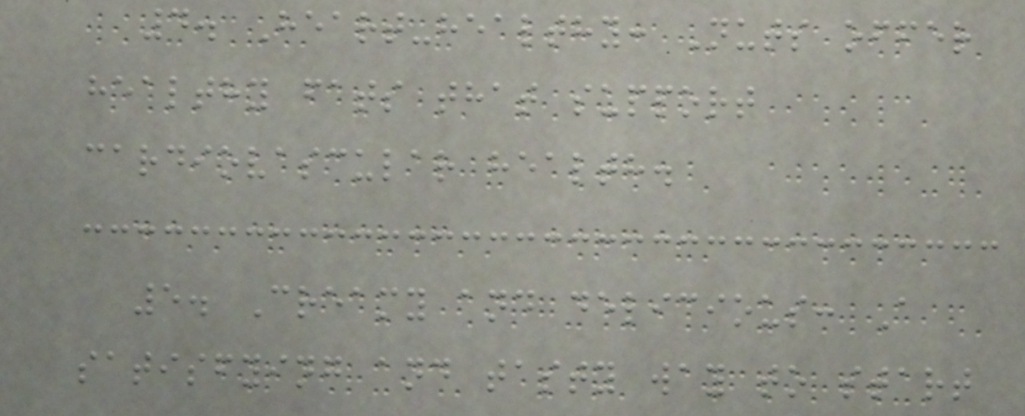4. Heart-healthy: Nuts offer
healthy fats that support
cardiovascular health.
5. Creamy and delicious: A
satisfying and tasty way to start
